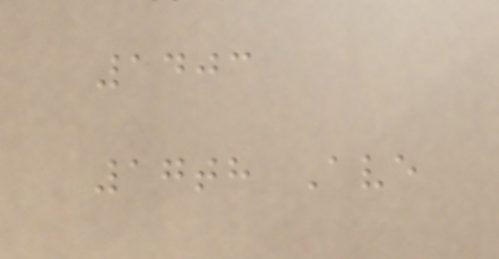1403
17th Ave
